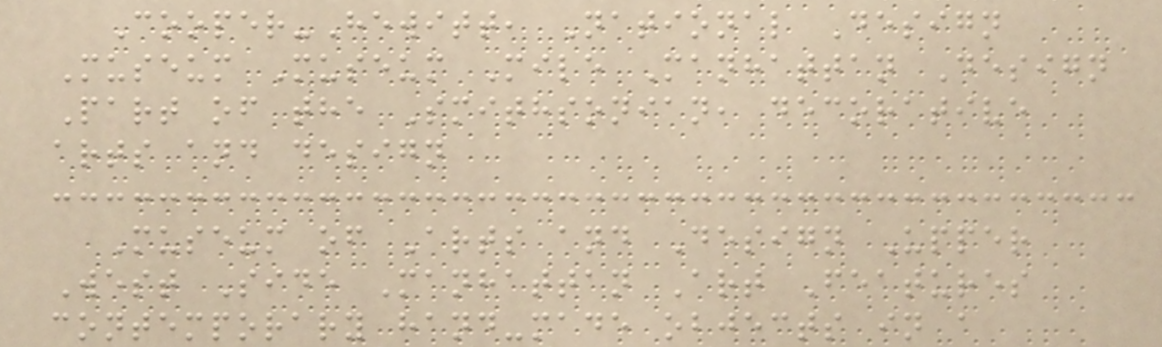Cooper-Hewitt, National Design
Museum Museum Mile Manhattan Design
Part of the Smithsonian, decorative
arts and design
Museum of Arts and Design Upper
West Side Manhattan Art Features
contemporary hand-made objects in a
